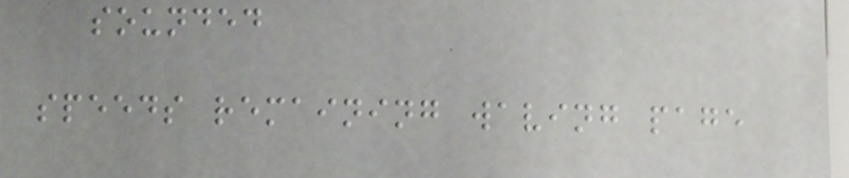sounded
speeds remaining waving page
